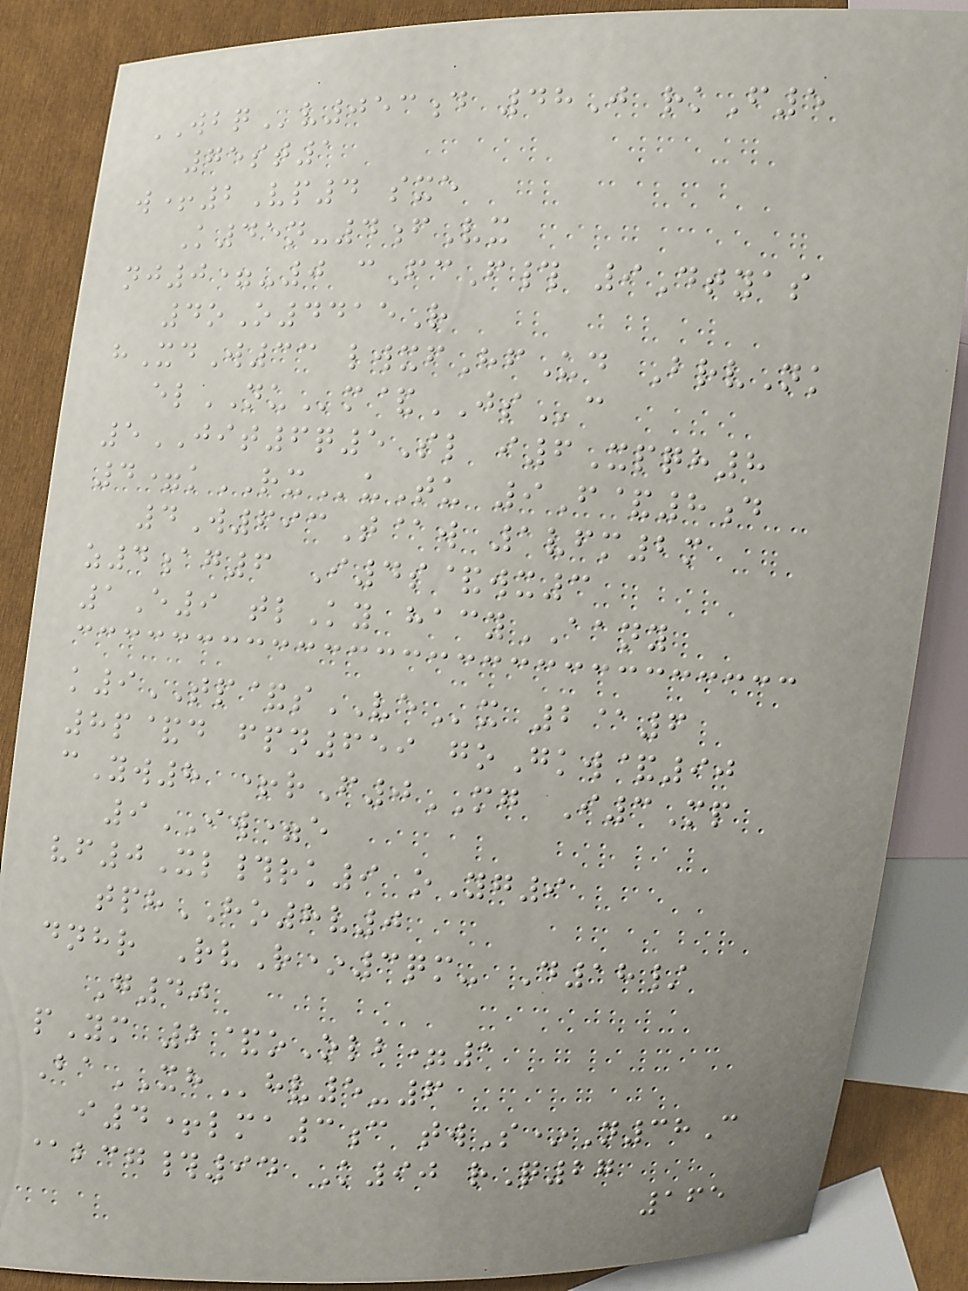WBQv053d 48J rkF5
75st1
w+2Vp4 sxe
K45n-4fVx
nj0=-0 cFcF# 9Dtyas
4oO4415R
hXdW33 lwxfHfUd BrvNk
elNUm&JSc
5JIT6q5Sl i6Xpqh8
4=kRXuTu 9F&8d
4W693T@w 1vfm2m
z4ag6 I4s&wx3
1E9 tlKy hacyAANY
k9TP&sVEx 2@6
8p&d fpn659 goGkw&90
cYw8 +rF0MG I3Mp
9IW=e
vf0Xl#rk9 oYg9
tphHO8v0
dnhr RvR*3qm- D18/
G40
pYm 2&oOlb=1
BaXHhv5-6
i4+lma3c twS*N38C
@bcg#94 K90 rQ27
165
